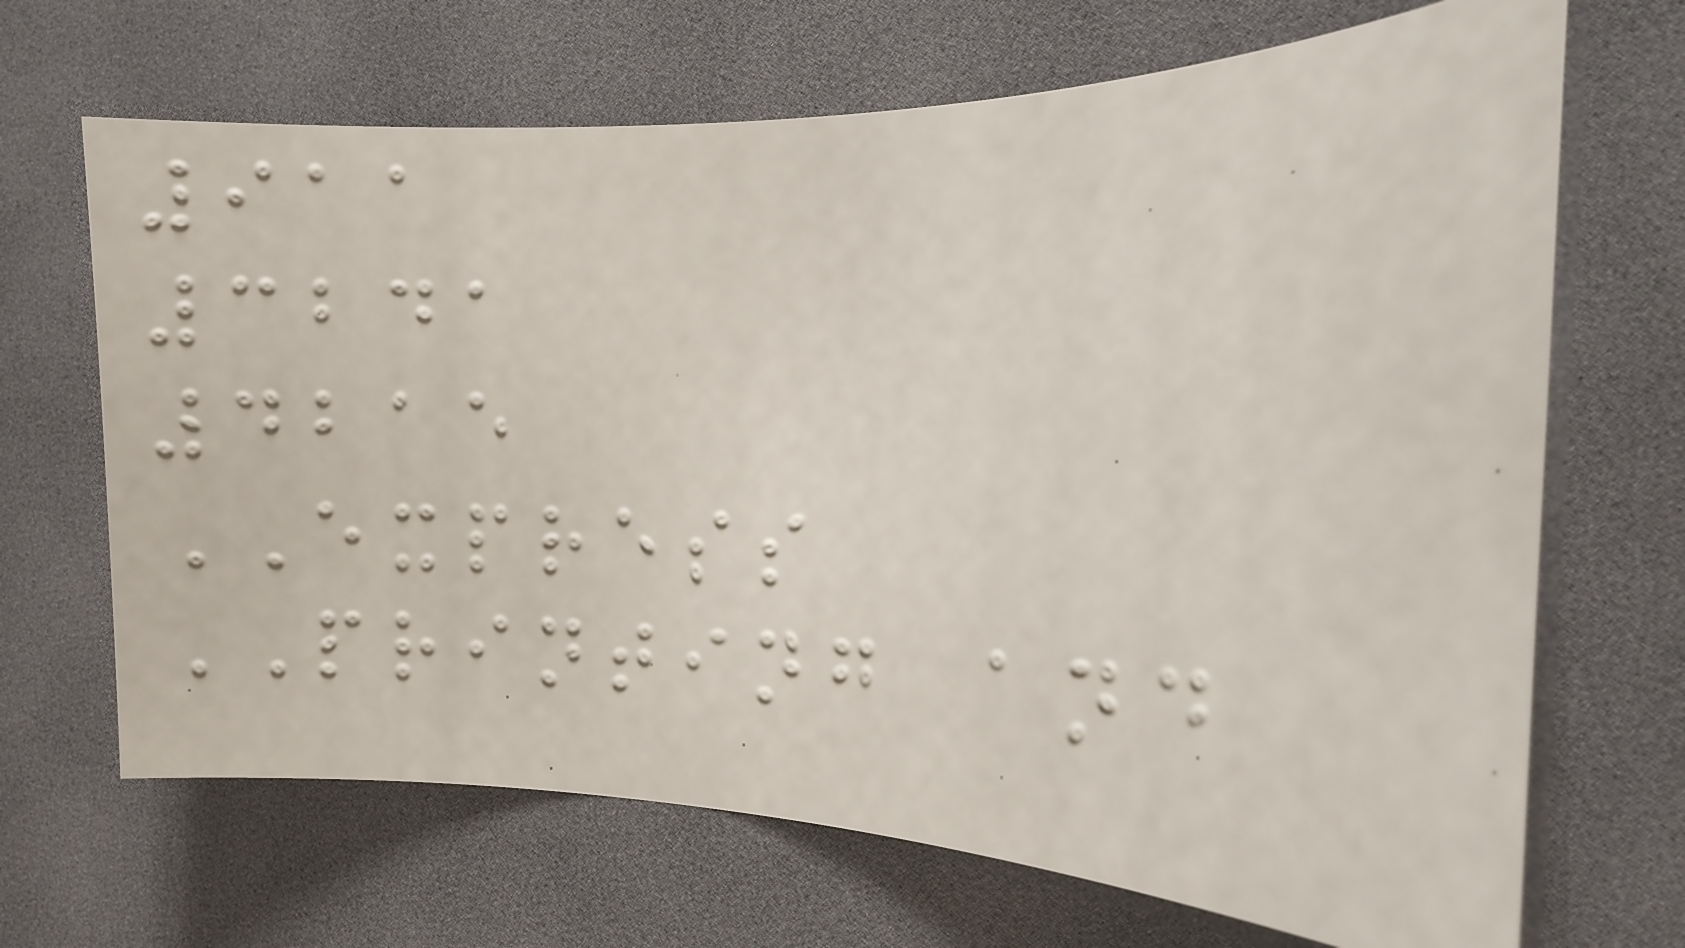911
3241
4215
EXPRESS
PRINTING and
